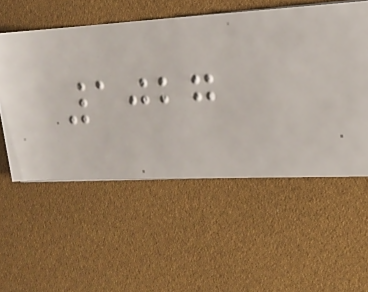1027
